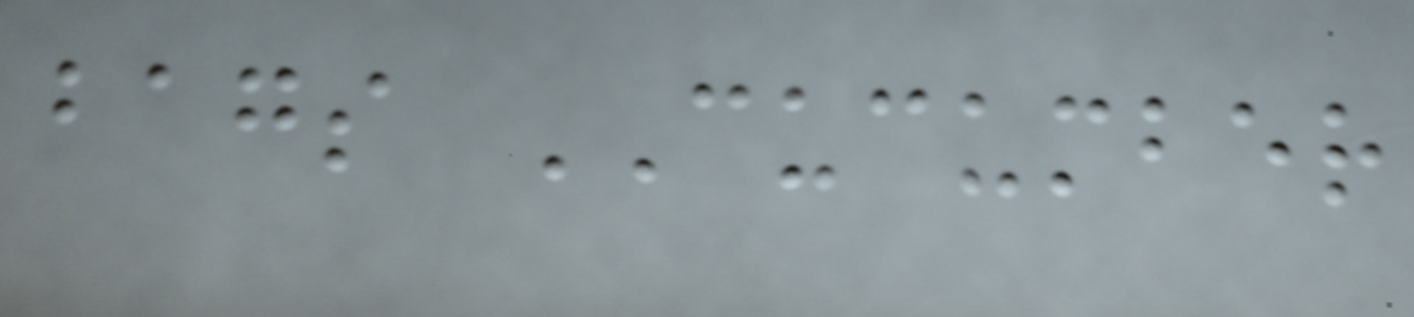bags CUCUMBER
